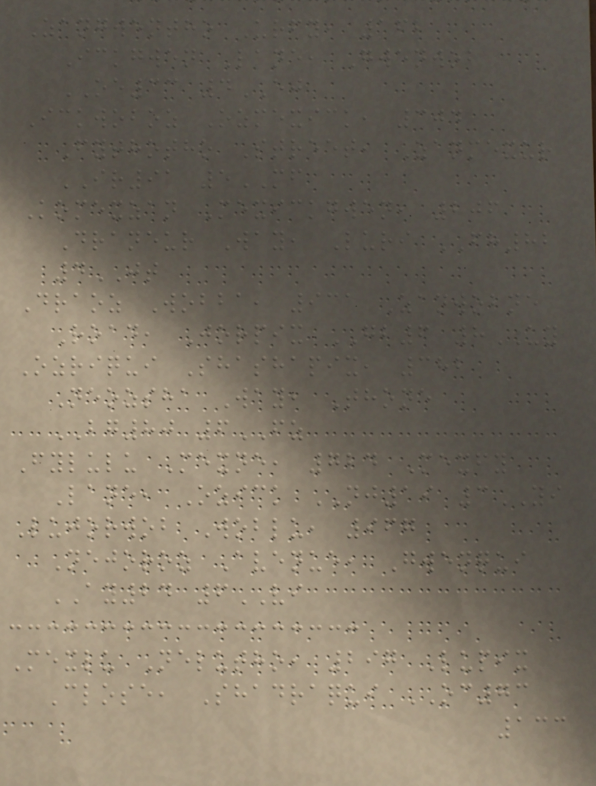Zangwentho Urfy, 162
Ickgwen Lane, Gwenwob
OE33 4EJ
Ickwoboz Ozmexick, 304
Fythotho Street, Zanmexur
IR91 5MF
Komexzan Mexickgwen, 206
Draneur Way, Luri FH82
4JT
Draoz Wobba, 931 Zanwobne
Road, Jorpix GB6 8UY
Ozriqui Shashapix, 382
Neozsha Way, Thone
BG80 6FZ
Fylulu Mexne, 724 Mexfy
Lane, Ozick NJ19 3YI
Lujorwob Woblu, 967
Nejoroz Avenue, Gwenqui
AY24 6VI
Mexlu Nelutho, 297 Lupix
Close, Shadraqui OC73
133
